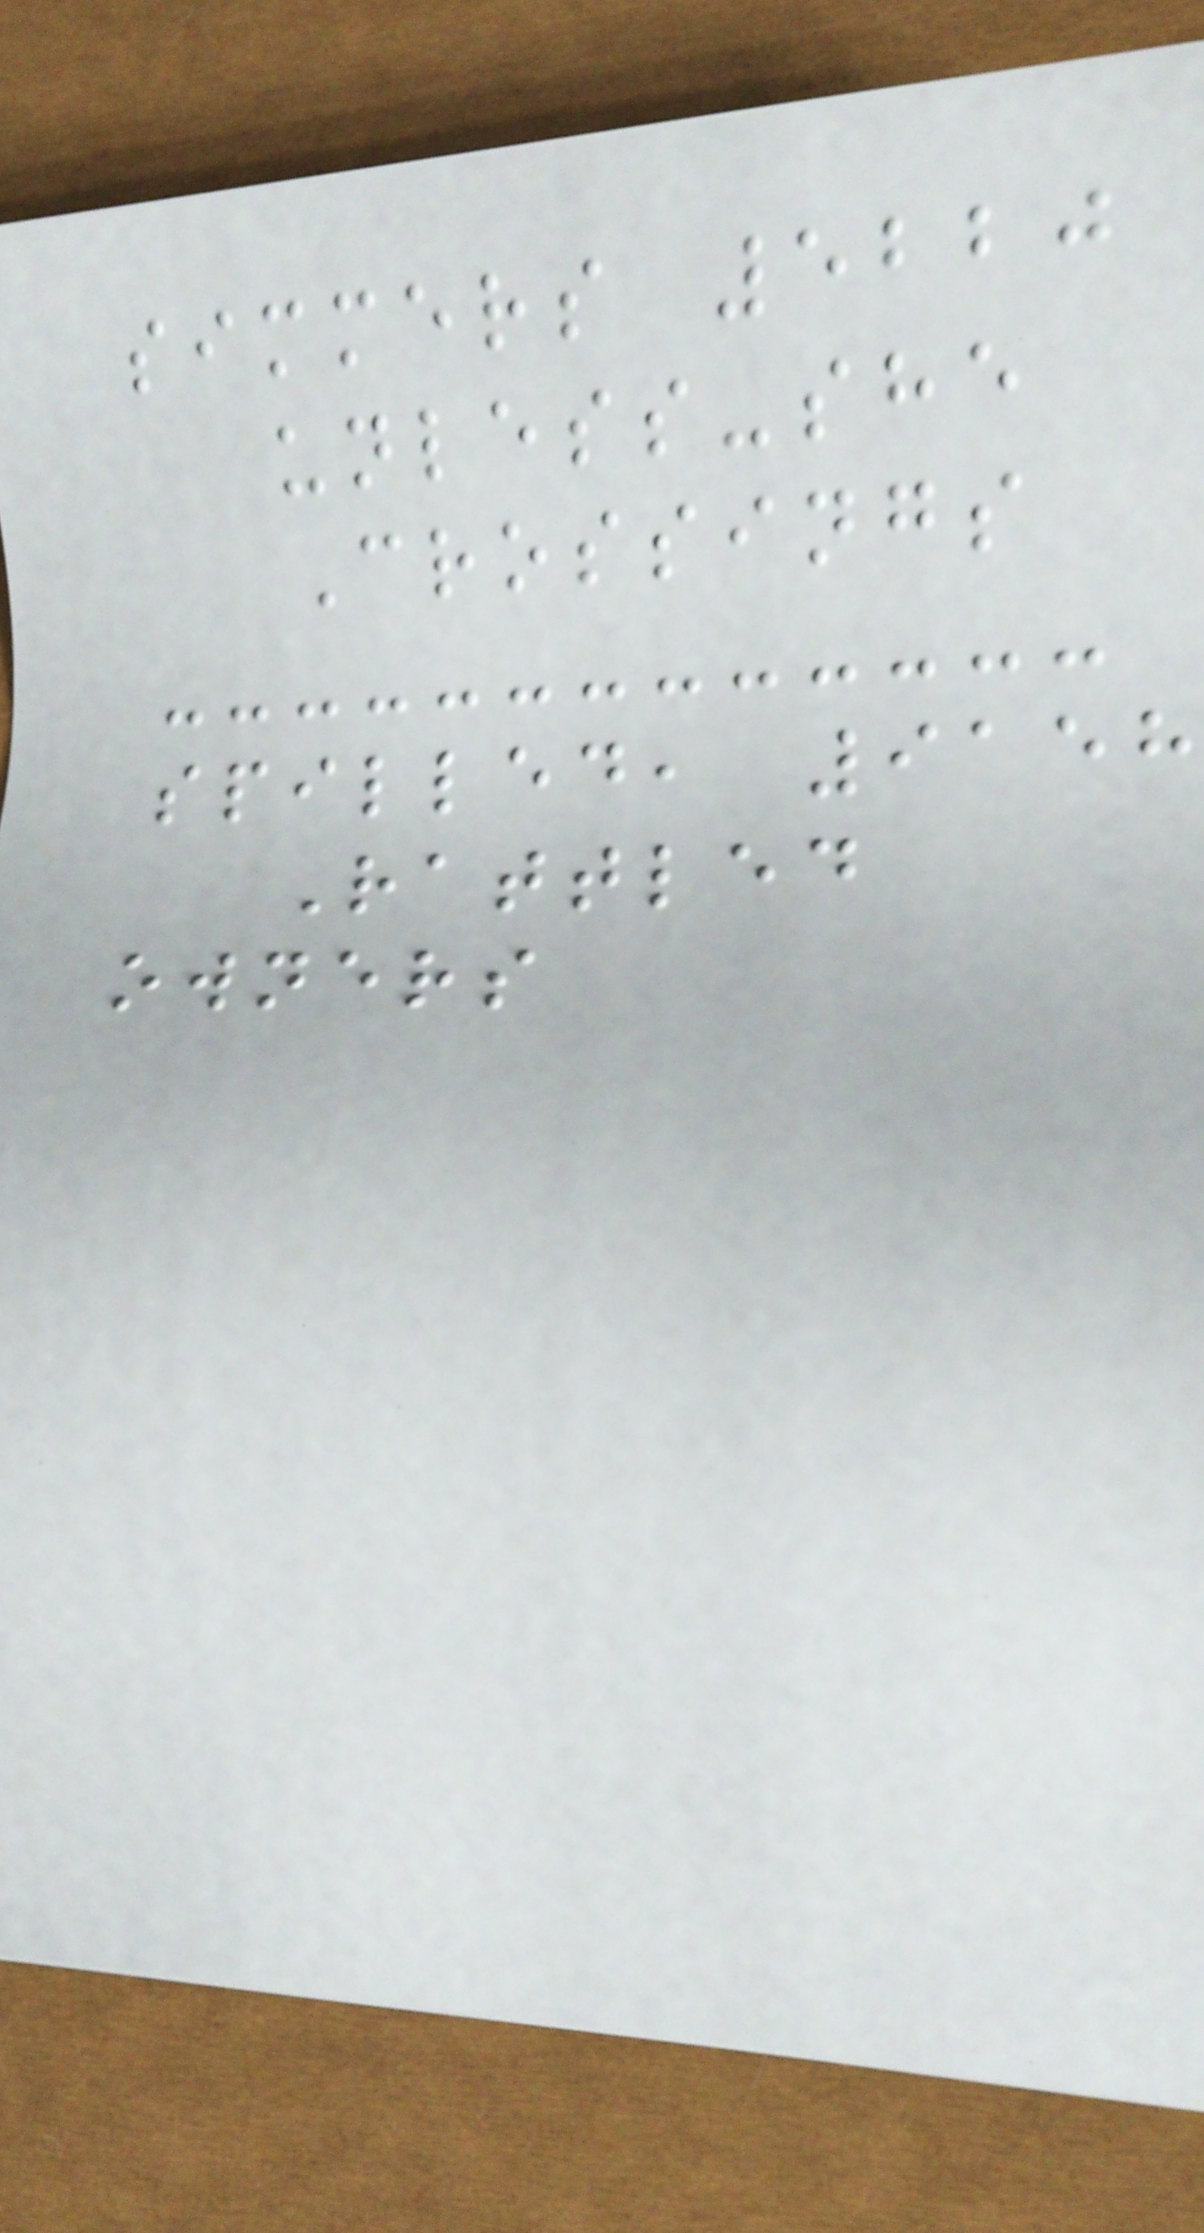simmers 5220
unless-she
Crossings
spilled, 9158
Rattled
owners
